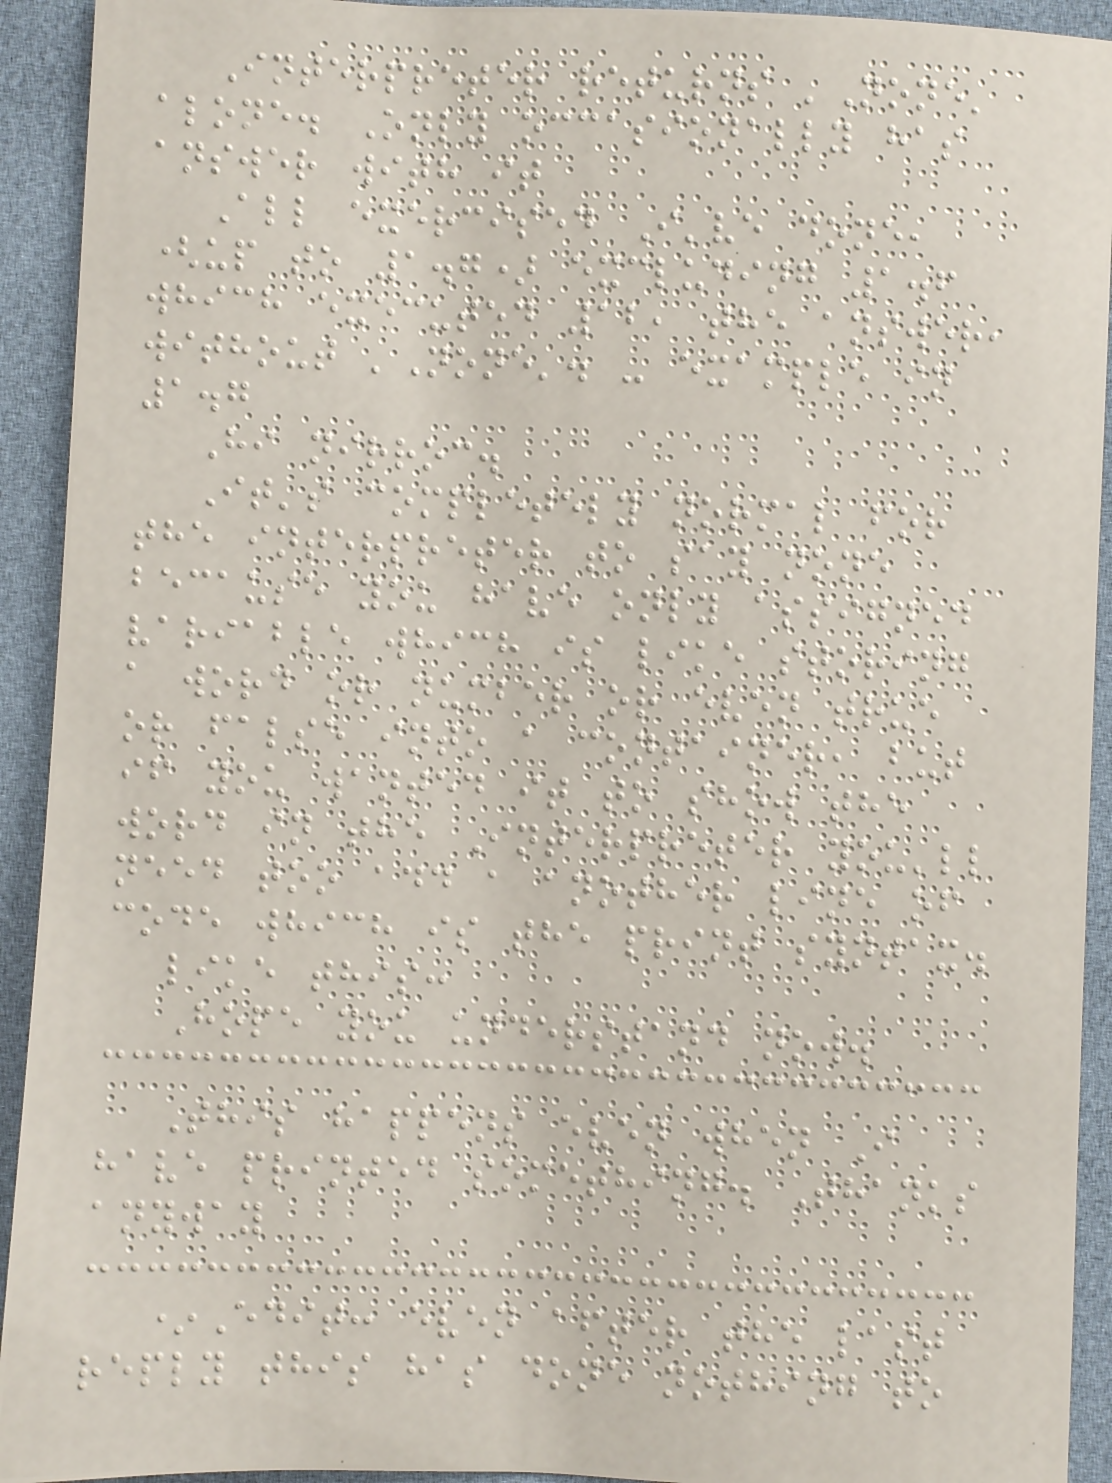Interpreter returns 'None'
alone. Only occasionally has
answer with it
All exercised I've done,
(up to 1.7) excluding 1.6
which executed 12, the answer,
without 'None'. - example in
1.7
Hi nirroc.
It's completely normal for
the interpreter to say none
because you have only assigned
variable which is like storing
a word or number or even true
or false into a container, but
if you wanted it to show the
word in the Interpreter you'll
need too add a another line of
code which is the print syntax.
like this:
Hope you understand now.
This happens even when I
have printed something. Thanks
anyway
*Edit: even after the last
reply this has done nothing to
